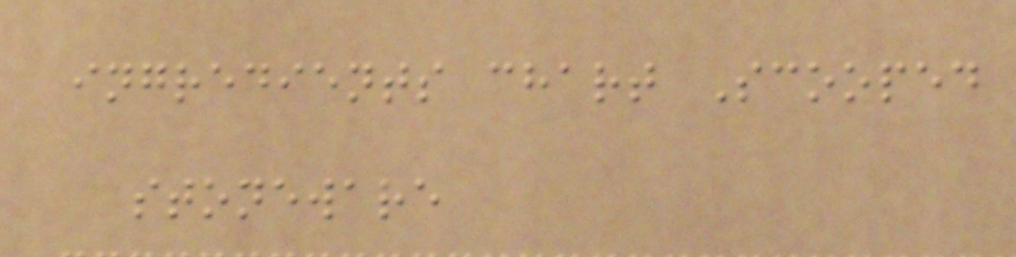ingredients chart Scooped
stoneware
